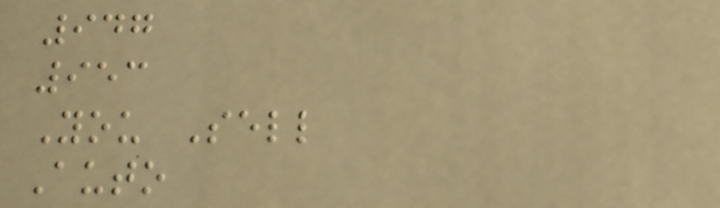947
953
You Sell
Auto
